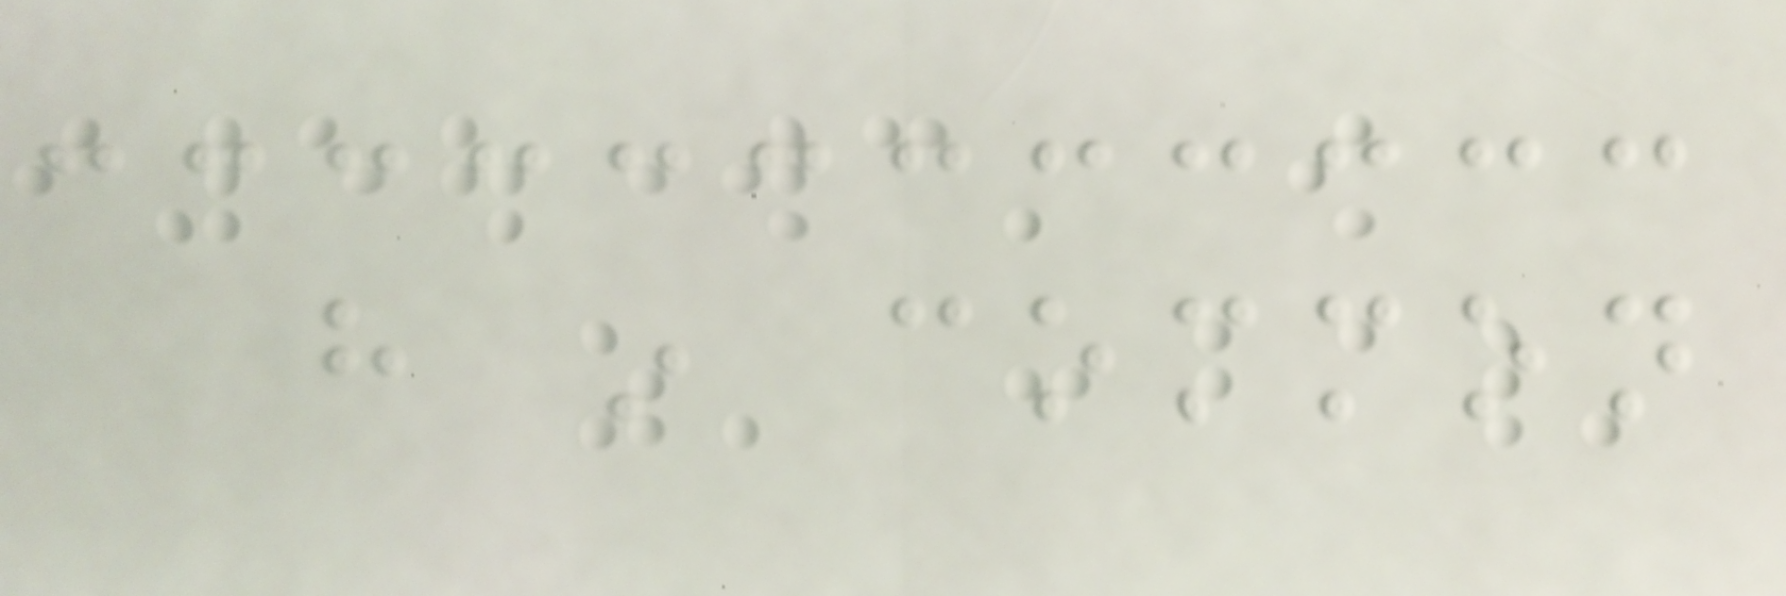have in common
